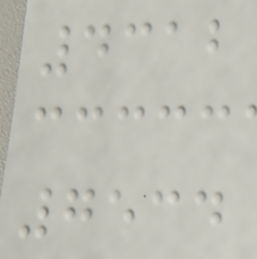4312
7534
